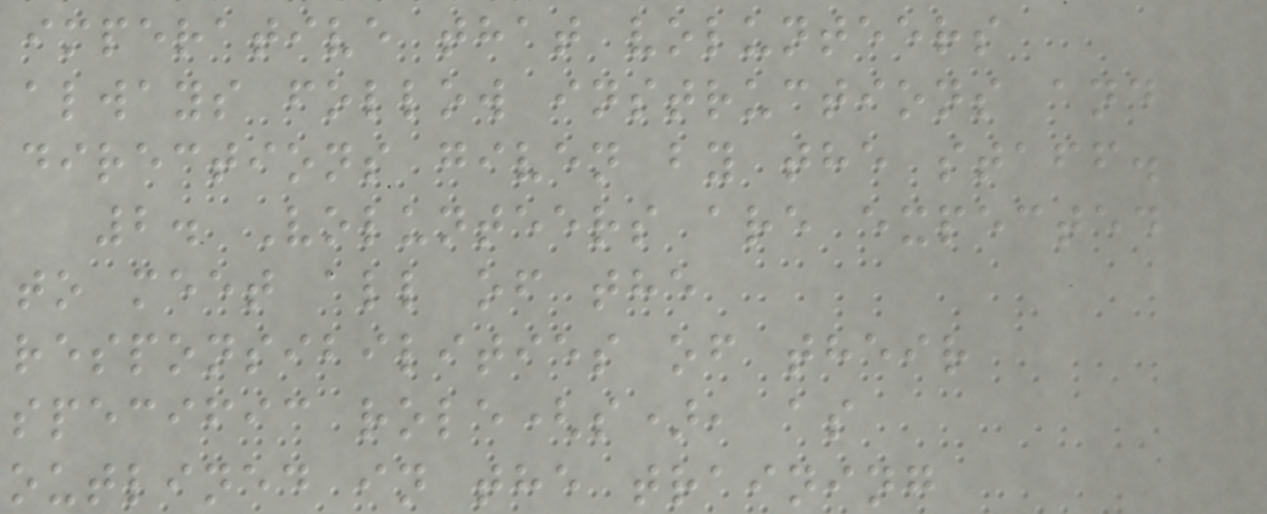imperative that volunteers
always follow instructions and
directions given by the staff.
2. Volunteers are expected
to meet all of the
responsibilities of their
specific role(s), as
outlined in the training
